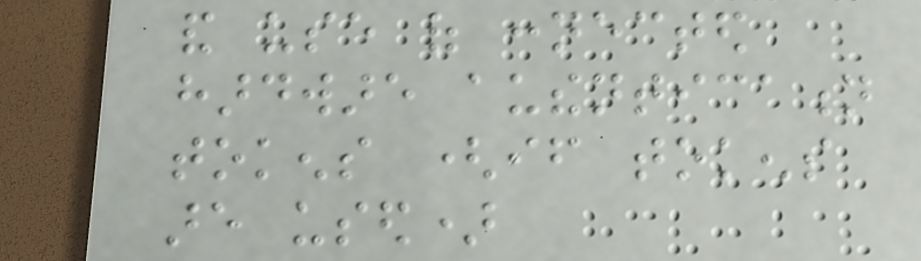and use of connected
hardware authentication
tokens (if tokens
are used)
